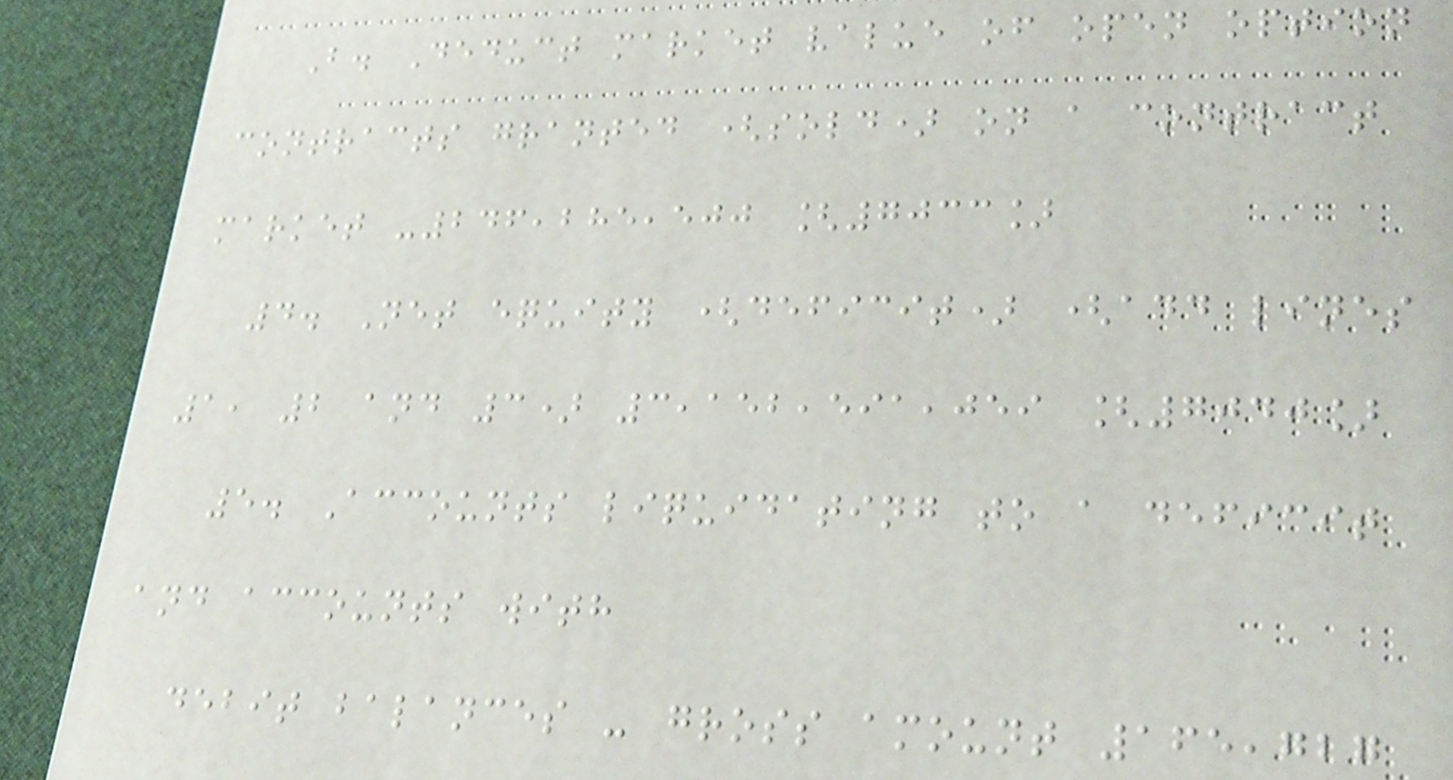B. Deduct market value of open option
contracts granted (sold) on a contract
market -246,285,500 [7033]
4. Net equity (deficit) (add lines
1, 2 and 3) 3,152,591,059 [7040]
5. Accounts liquidating to a deficit
and accounts with
debit balances - gross amount 165,727
